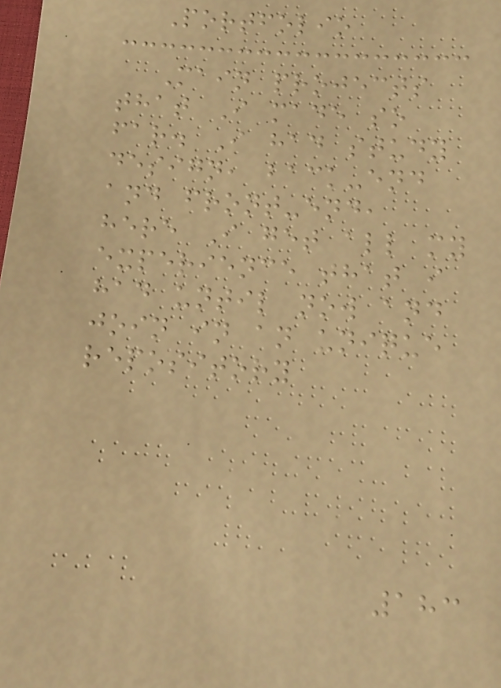Portfolio
Main projects
that I made so
far. I had study
design, back-end
and front-end,
here I get all my
experience that i
had until now and
join in an unique
repository
183
